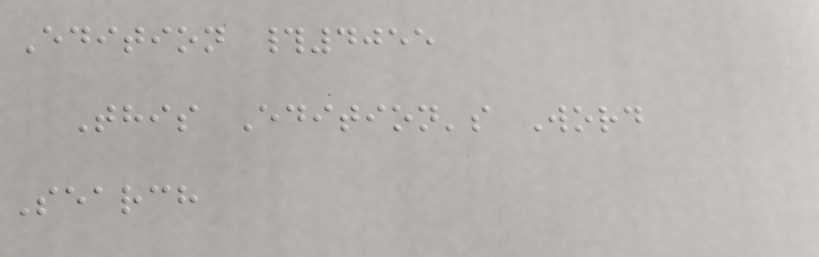Edition #4055
This Edition's Word
Search
